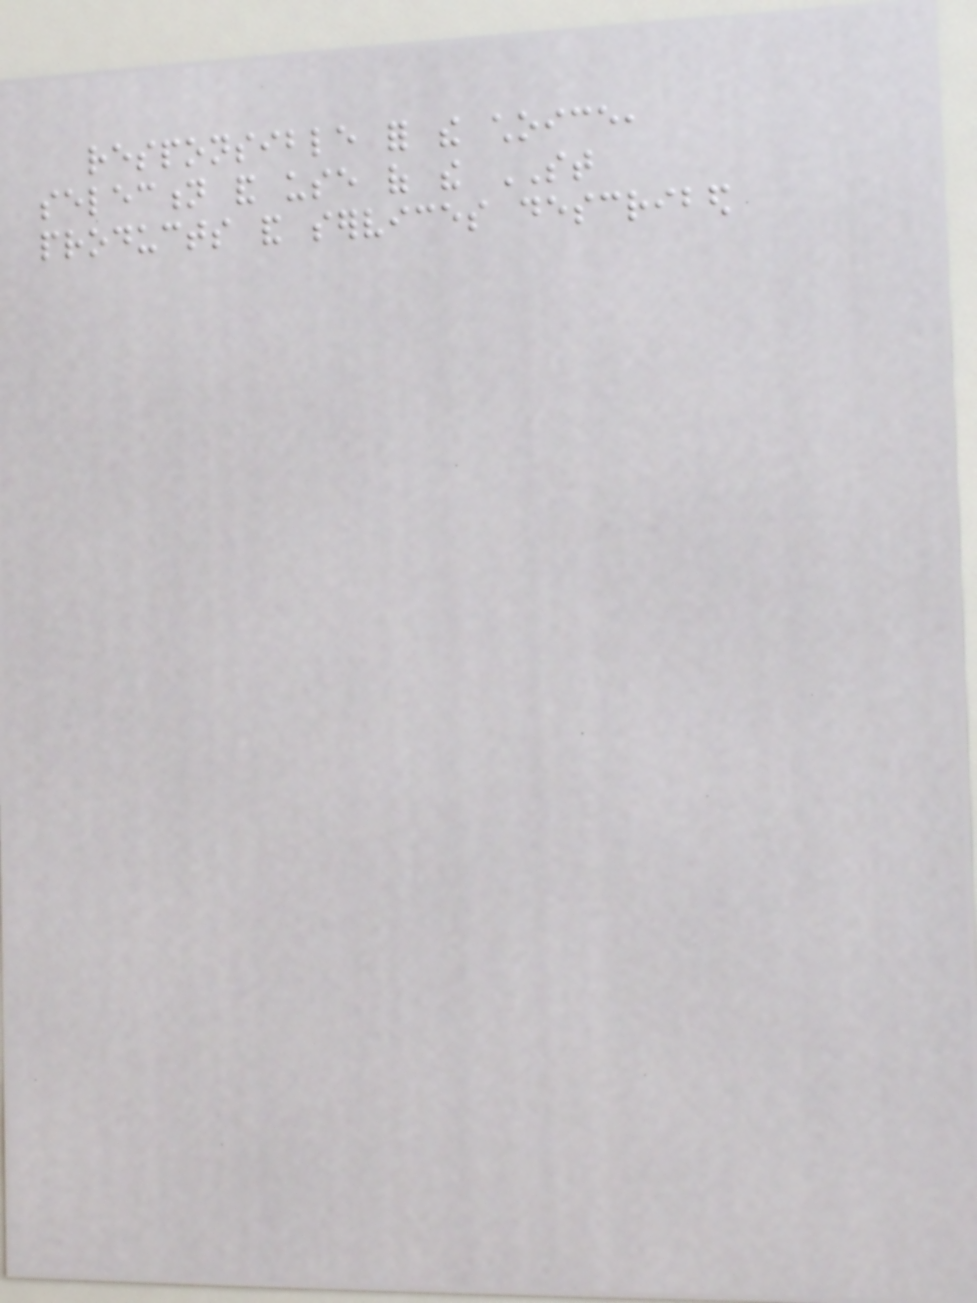responsible for the choice,
selection and use of the ST
products and services described
